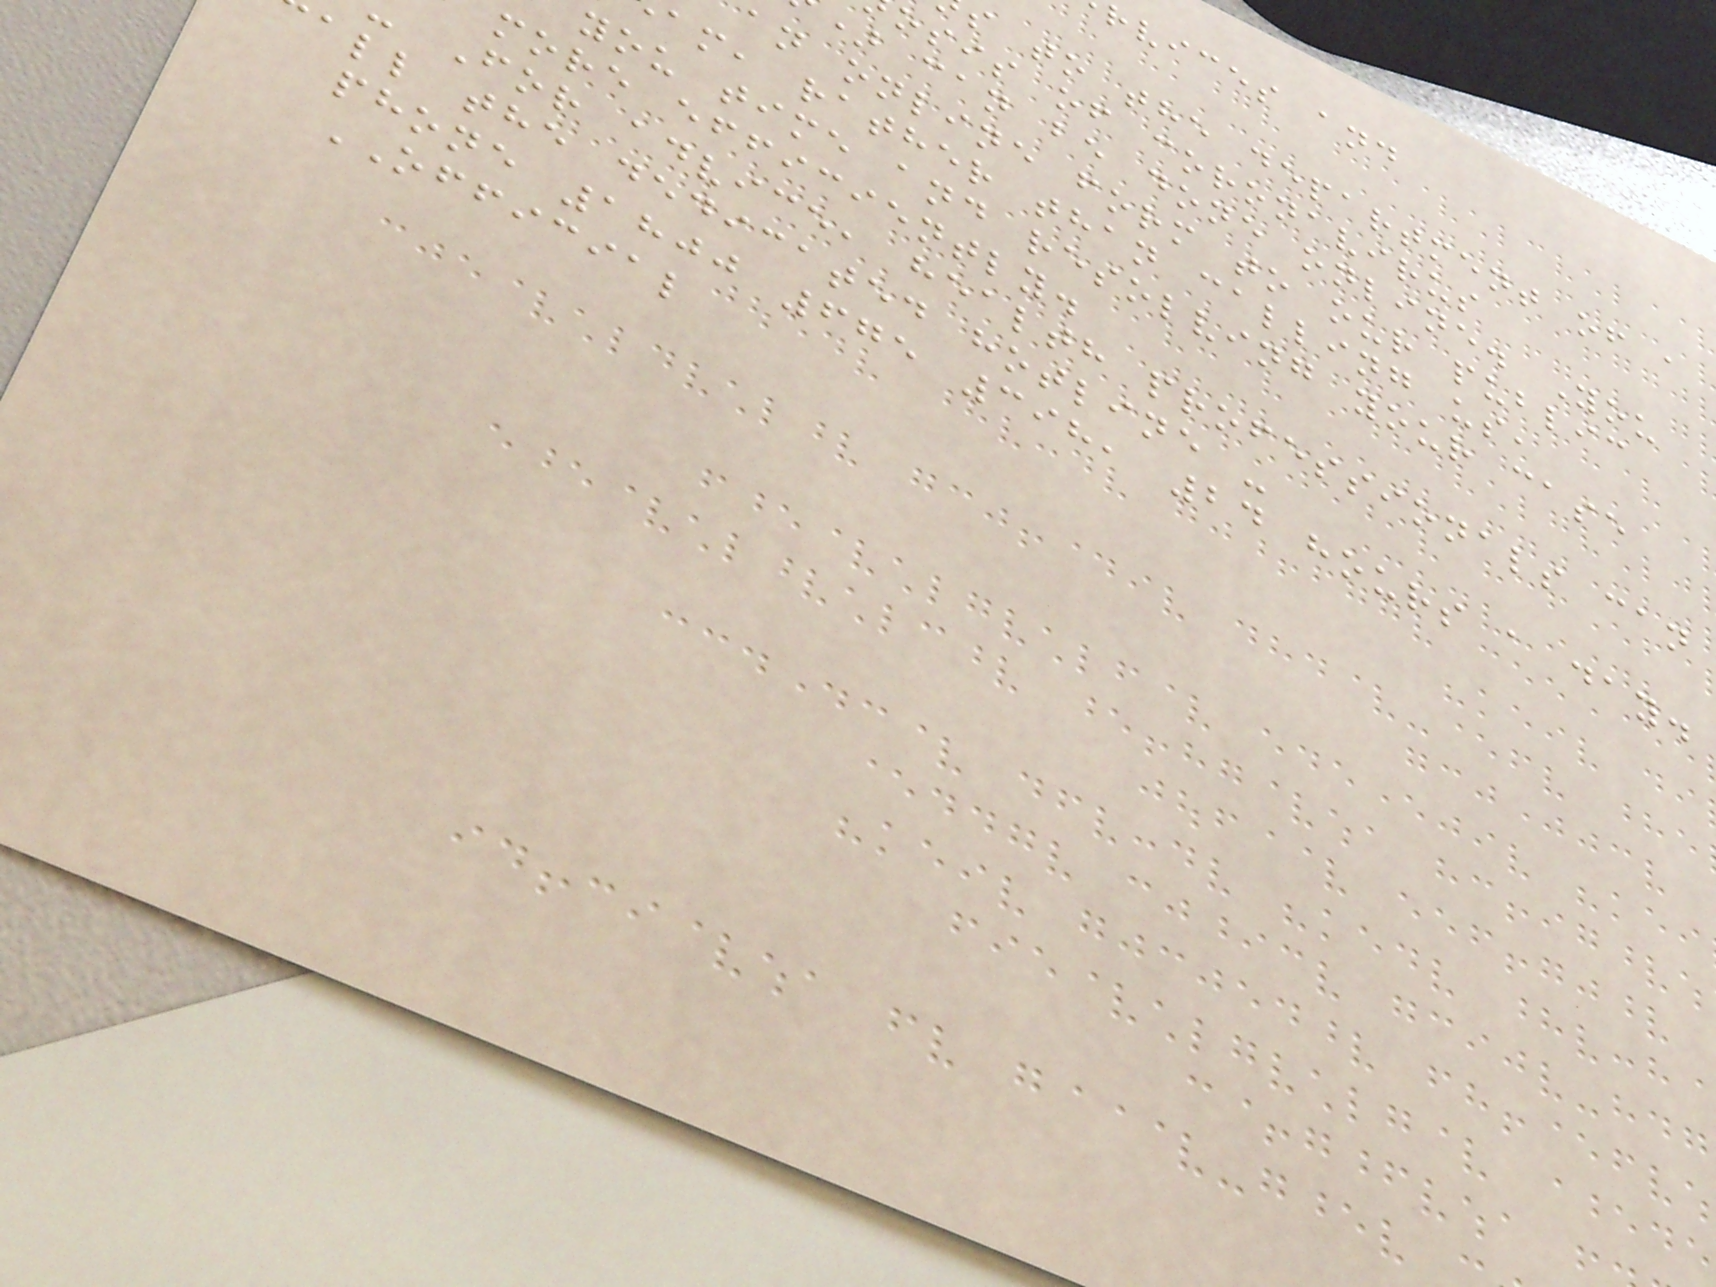rvices and
s to the department of a
osis of coronavirus
) can be done online. You
an online form to our public
am, rather than calling us,
you time and resolving your case
more efficiently.
For advice, health professionals can
all the dedicated hotline -
phone 1800 675 398, 24 hours a day.
OFFICIAL
